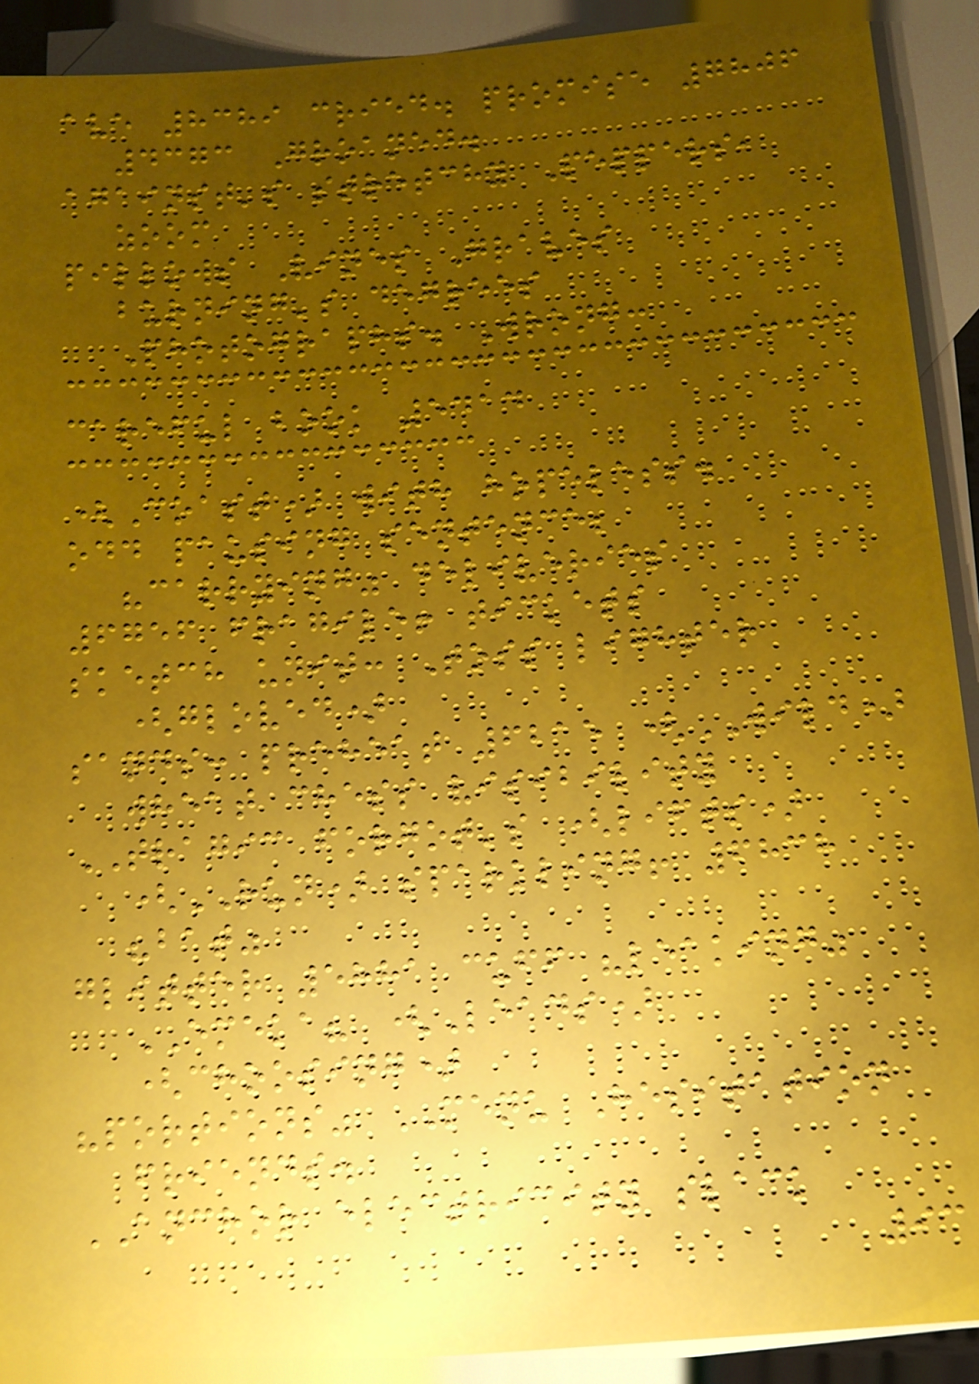ave 8389 cried. promise 7806
4373 Groaned.
against's stretchy Peppers,
zoom
pillows Vines Graves
burning's degrees
Photographs. Wrong:
careful book 5414
(Coast) with hopeless.
odd pausing sentence;
"carrying" deliveries
6756 fragile! tickets
sketch unit: Toss lighter
(gloved)
sands: preheat 6215 (WILD)
wheat chess visibility
TRAGIC forgot's (lifts)
(RUN) sparkling! 6838
"bat"
glitter 5881 cuff "leaking"
EMEKA? (Leads)
(choosing)
"portions" MENU Hesitation
friends.
ANCHOR electricity slack
93
